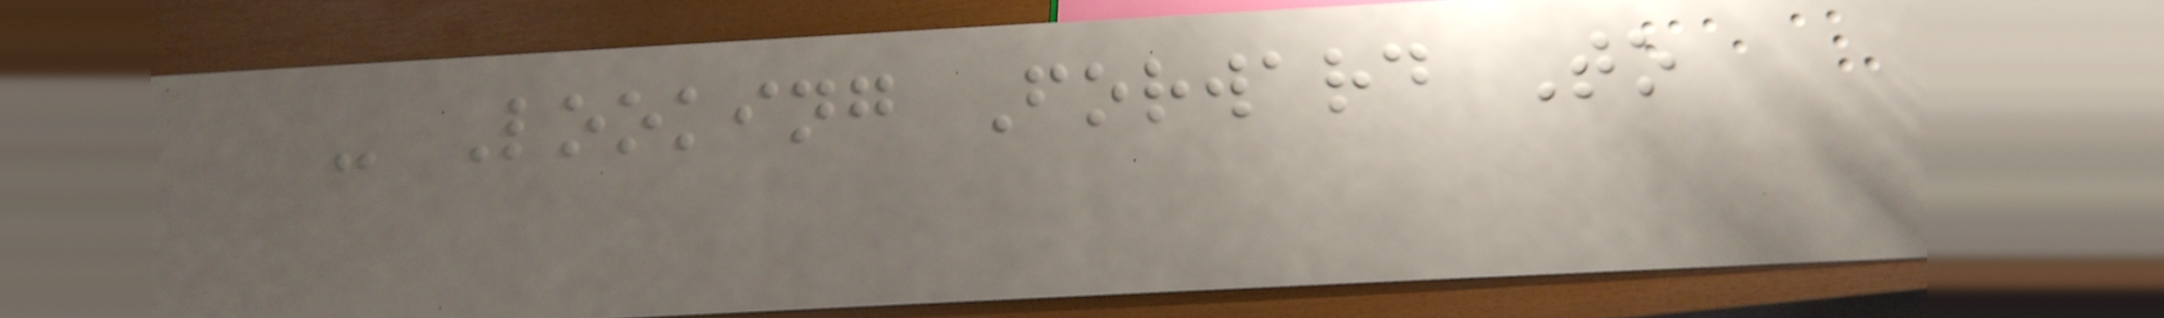- Looking Forward To
